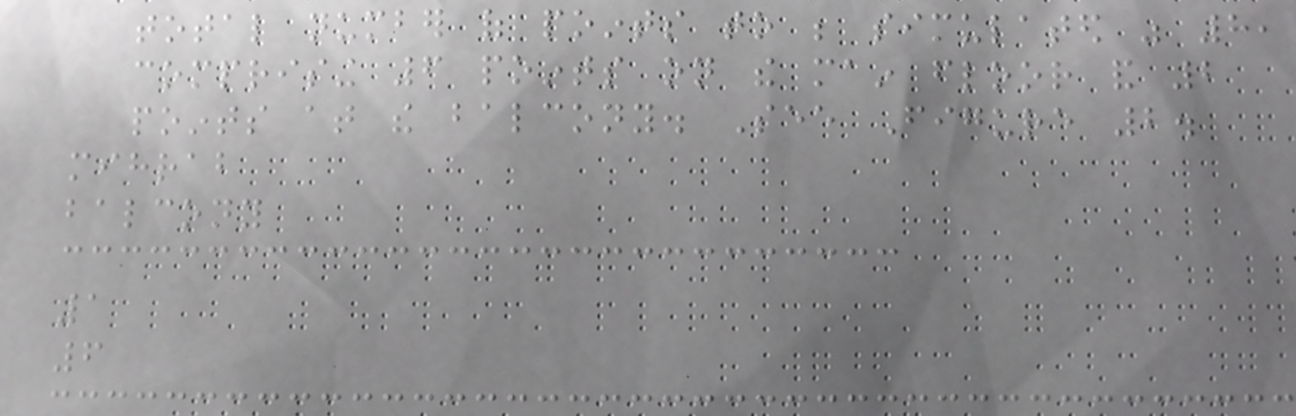total number of points to be simulated was 8,
comprising 6 points on the main floor and 2
points at the balcony. See Figure 2.
mihrab
balcony
1
6
